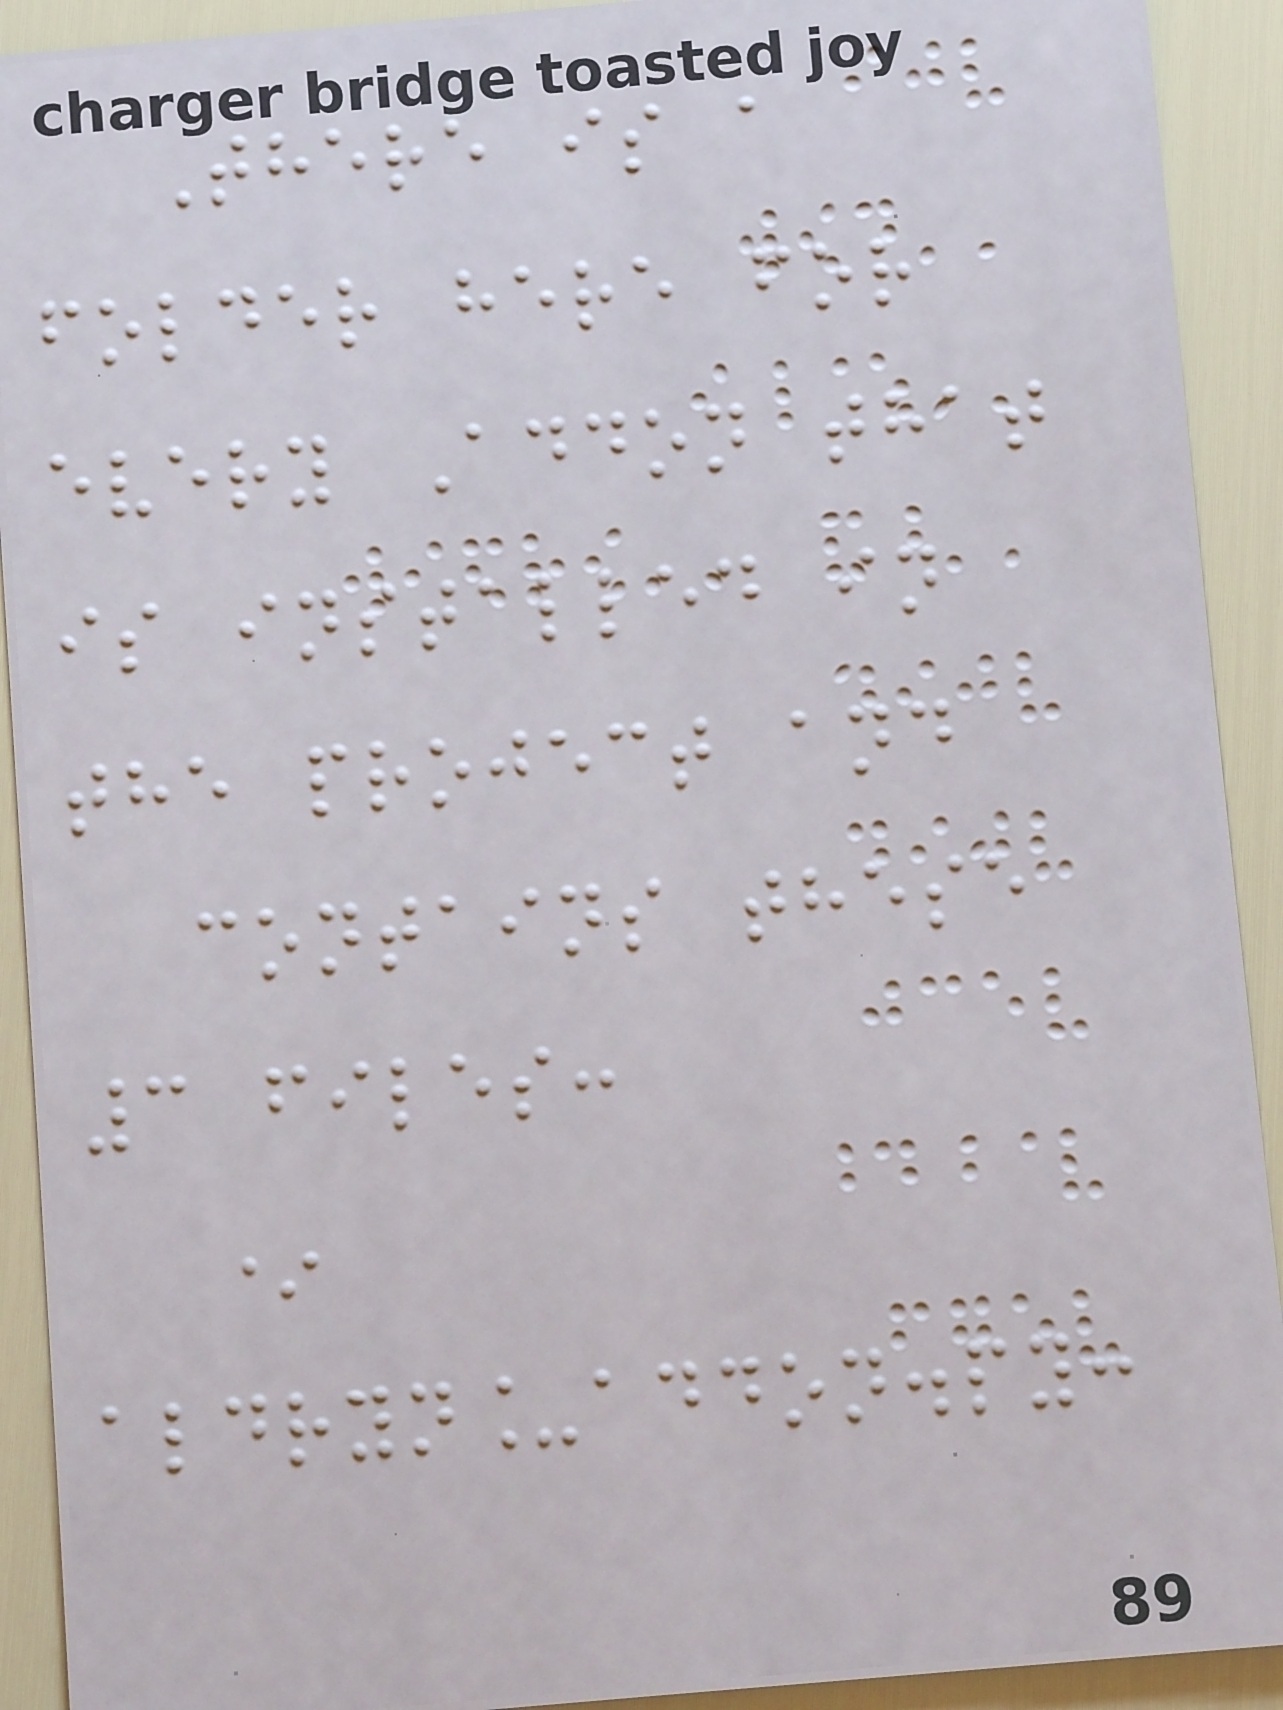There is a
folder here for
every Addon that
is installed in
the project and
contains these
3 files:
*
aldryn_addon.py:
